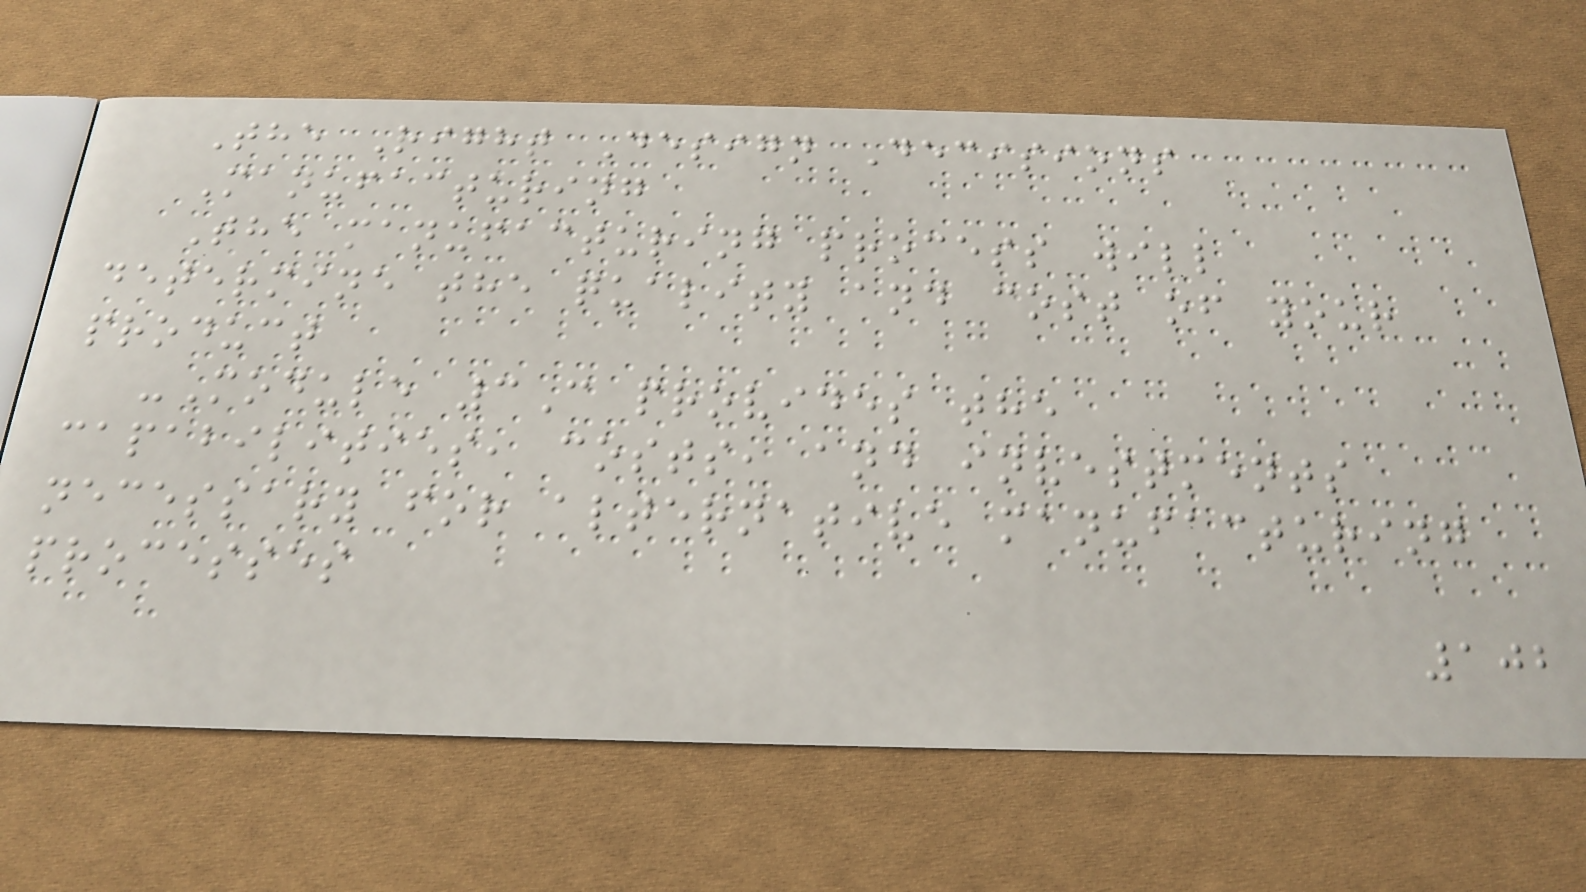The Right Design Decisions
Manufacturing
The manufacturing process will
determine the quality and cost of your
product
-Module 3C provides the
capabilities, costs, and investments
necessary for alternative manufacturing
processes
102
